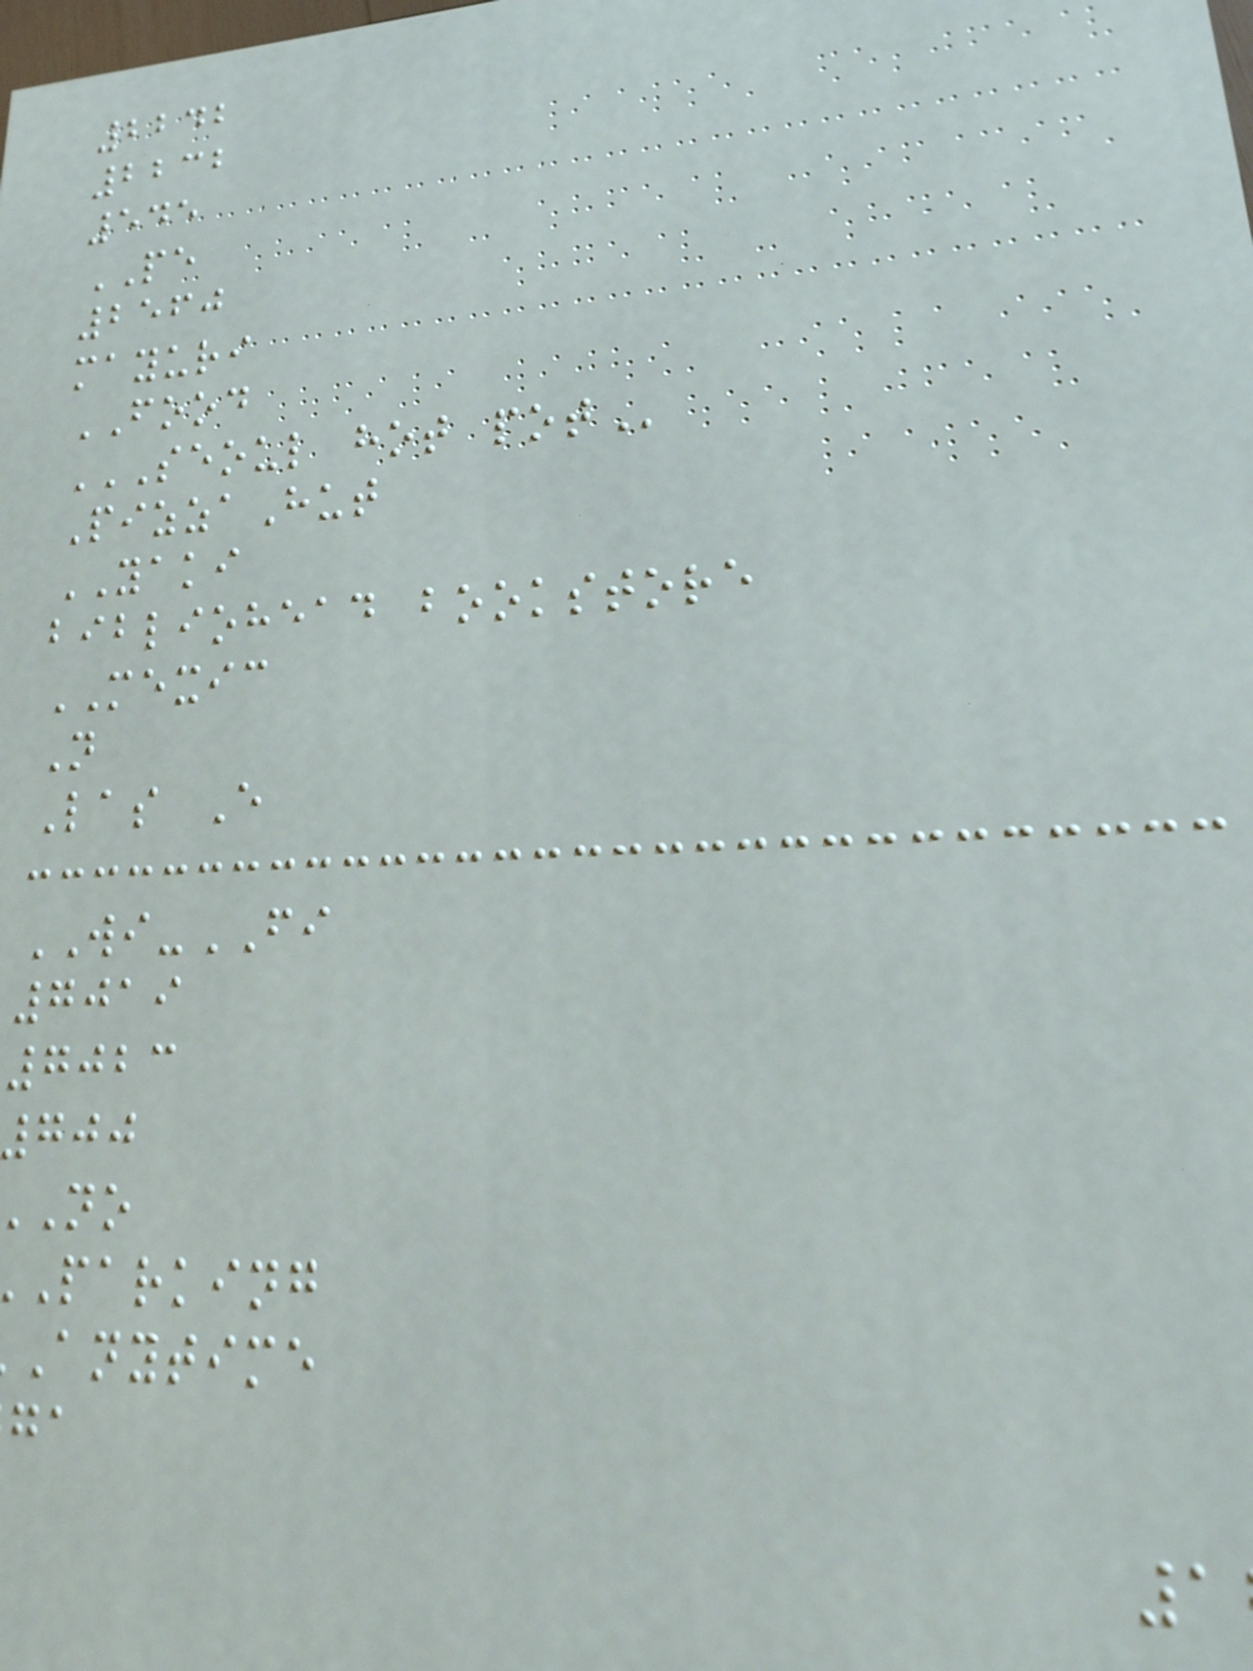2242
2232
545
PE
2560
mayuri
FOOD
SEOUL HOT POT
PizzaHut
YAKI
bibliohead bookstore
MEXIC
N
Las E
WI-FI
7019
7023
700
parking
anytime
